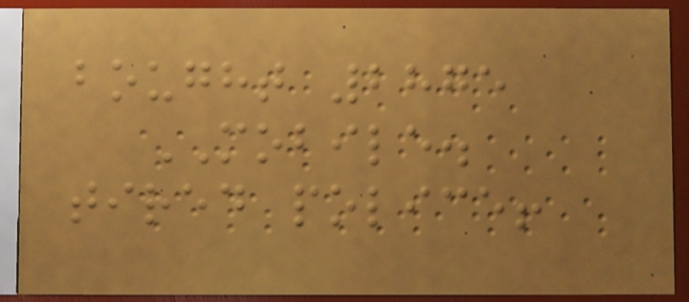bought 2875
MOBILE.
tired police!
